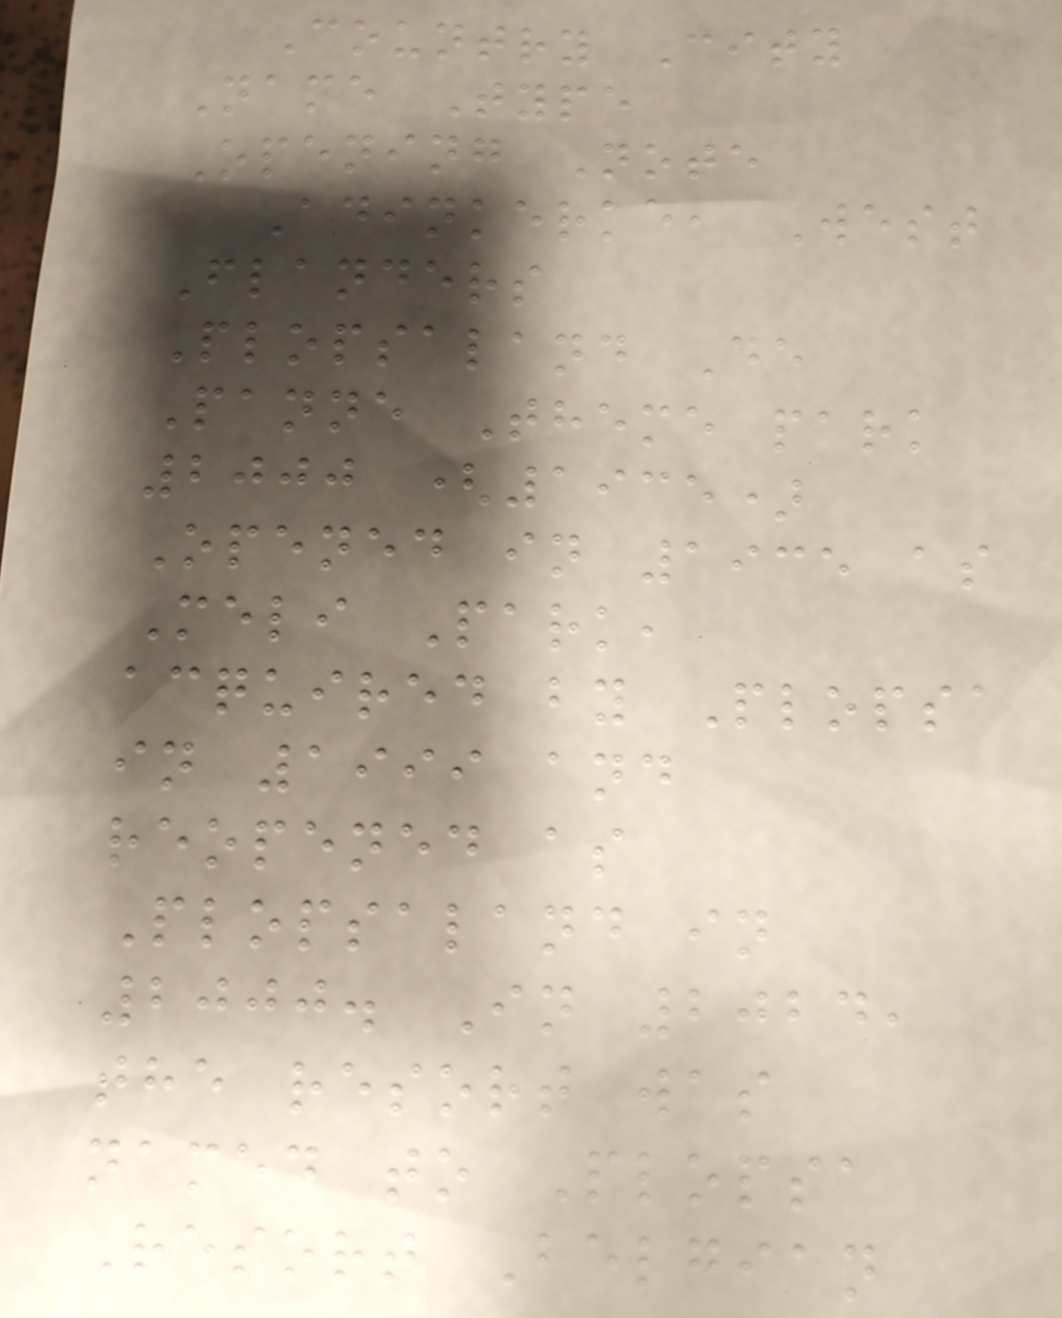Country City
Name Type
Opening Note
Adinkerke, West
Flanders
Plopsaland De
Panne Theme park
2000 (1935)
Opened in 1935 as
Meli Park,
acquired by Plopsa
in 1999 and
reopened as
Plopsaland in
2000. In 2024,
the resort was
named to Plopsa
Resort Belgian
